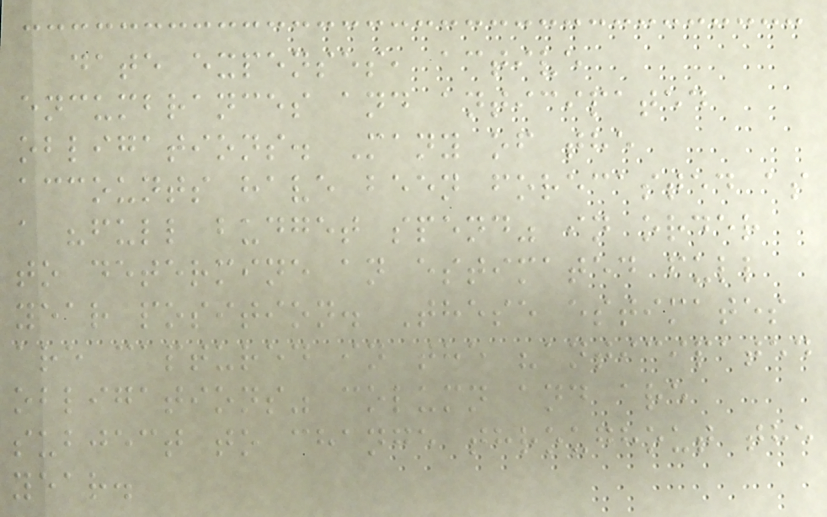date expenses, active
encumbrances and anticipated
obligations. Many of the
accounts have been forecasted as
a "full budget spend" in order
to determine an estimated full
year position. These estimates
are captured in the "anticipated
obligations" column and are
subject to change throughout the
year.
